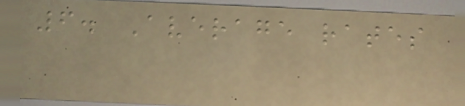6. Average rates
